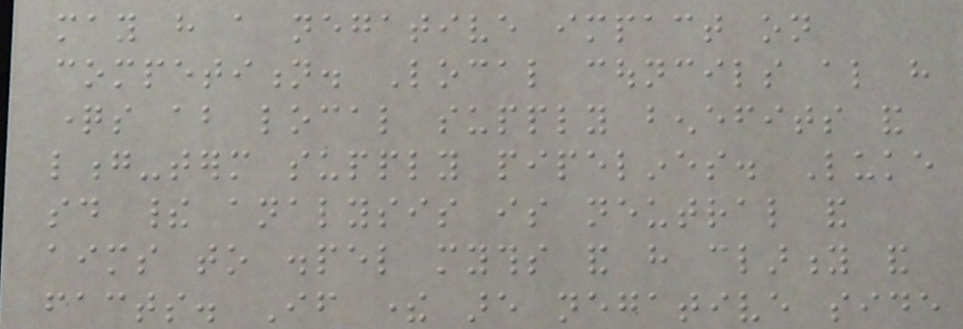may have a negative impact on
competition. Local councils also have
questions about local supply benefits and
long-term supply pipelines. Luke
said their analysis is neutral and
aims to dispel myths and have clarity and
facts. If there are negative side
